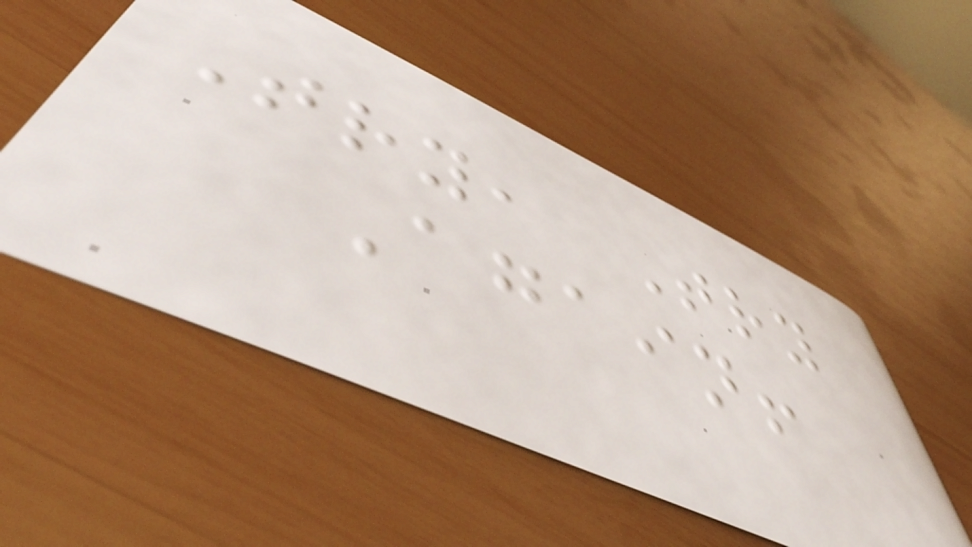Try, Try
Again!
